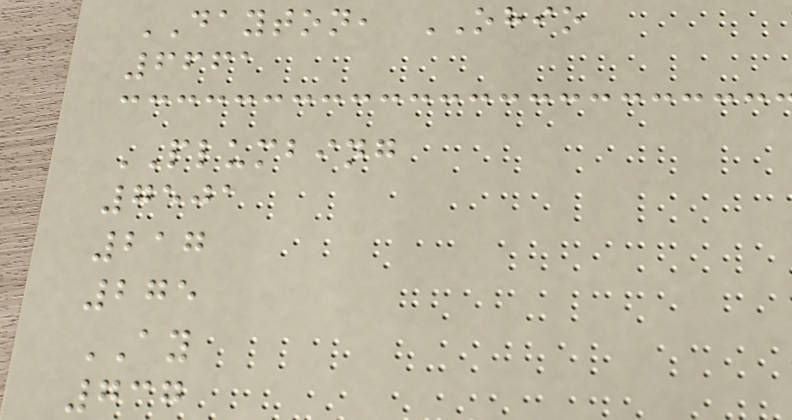DAYTON, OHIO
6661
PLUMBING
7501
217
275
AY
737
